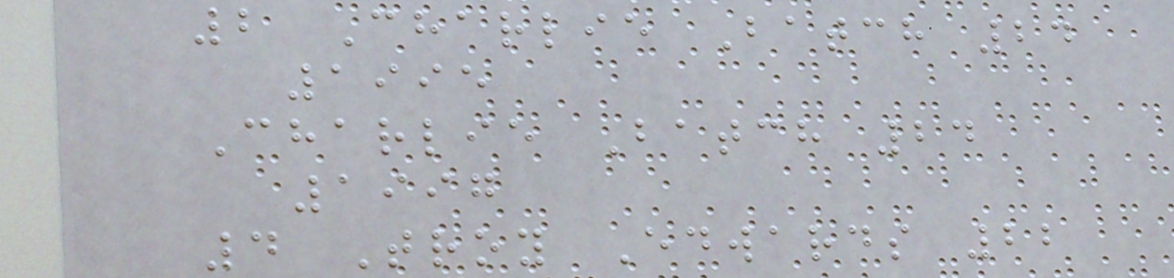2 Charlie Batch 24
1995
Charlie Batch 24
1997
4 Troy Edwards 22
